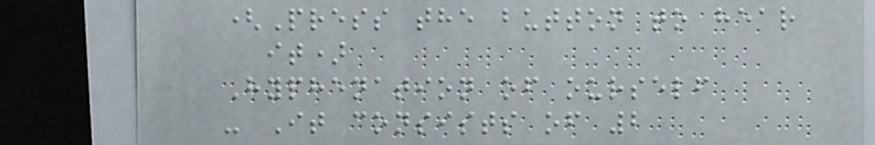(Press the button to hear
it)
Hyphenation of ourself
- It consists of 2
